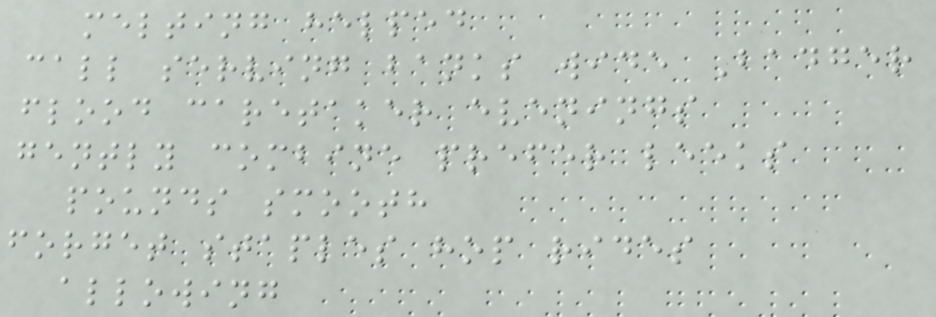melting helped
call serving banks wide Badger
flood caretaker evenings
gently combine prefer leeks
pounds smooth
forget staples hop rides
allowing
